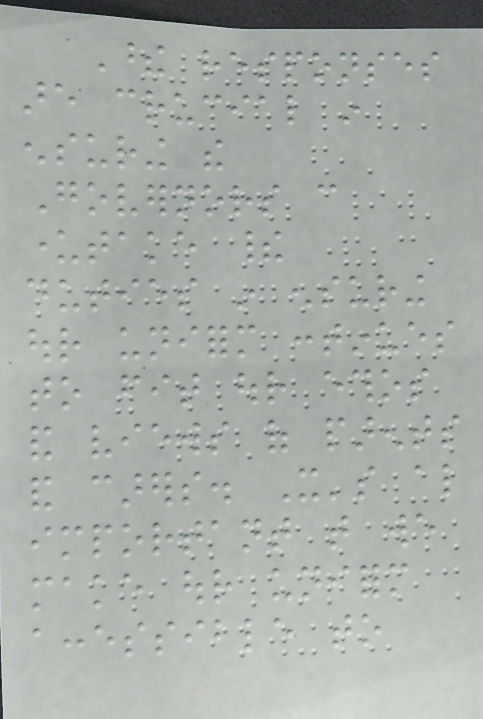These responses
are crucial in
ensuring the
Governors can
undertake their
duties in ensuring
our uniform continues
to fit our ethos
and views of parents
and carers. It's also
important that we
make our uniform
accessible to
